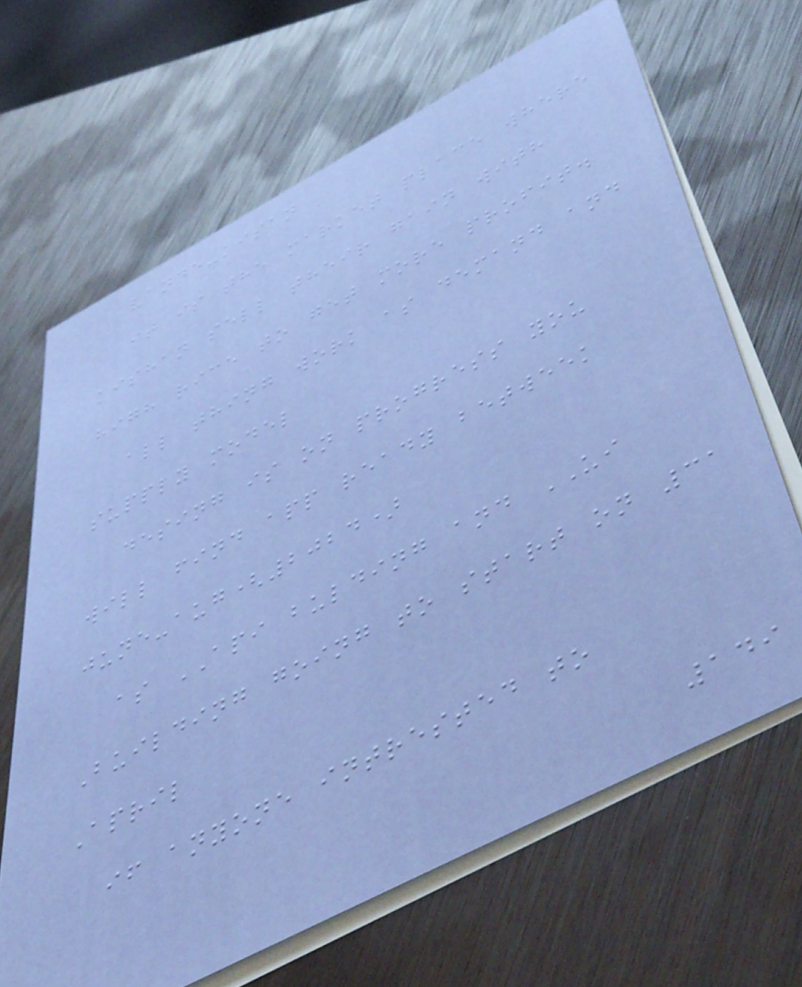vande-kisan
it is the market place where
kishan sell their gain with
high rice to get more profit.
all thing work as demand and
supply model
desing is on progress you
will find app ready betweek
june-aug(2024)
as API bulding and UI
Building going to start on 31
April
if anyone intrested to
149
